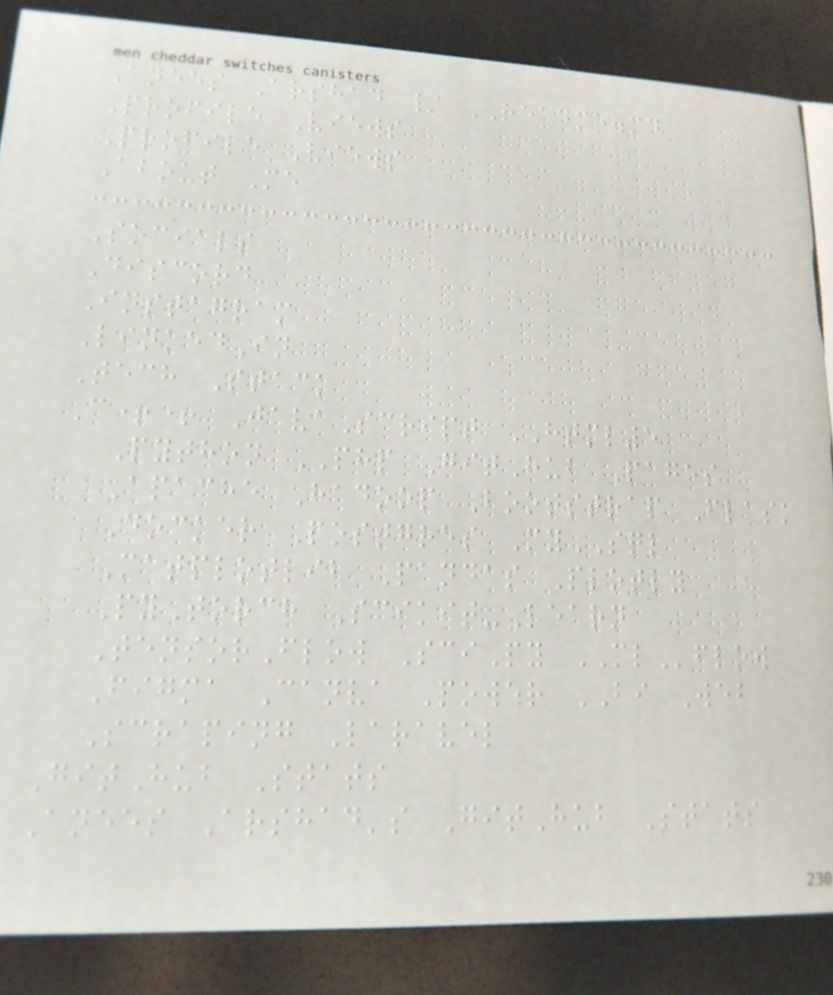Anees Arshad / README.md
Profile Views
Profile Views
About Me
Socials
Discord
Instagram
LinkedIn
Tech Stack
C++ JavaScript HTML5
Python PHP GitHub Pages
Apache Hadoop Bootstrap Flask
Docker Postgres MySQL
Matplotlib Pandas Plotly
PyTorch Scikit-Learn
TensorFlow SciPy MLflow
Figma Canva Power BI Web
Scraping Laravel
GitHub Stats
Anees Arshad's GitHub Stats
